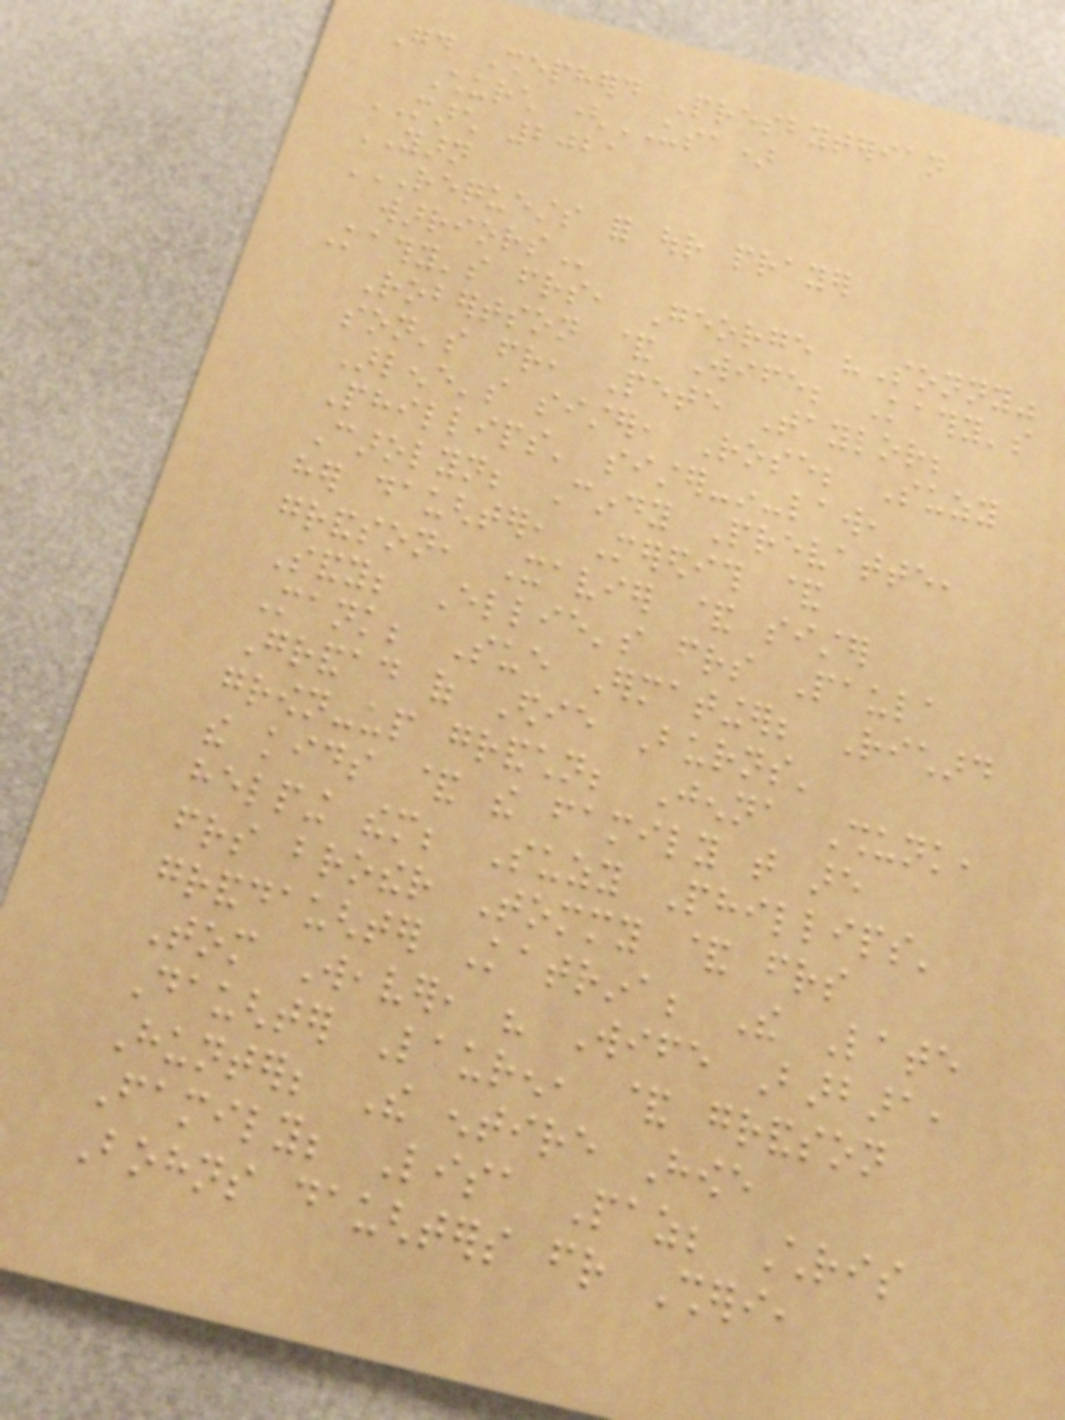Good Shepherd Presbyterian
Church (USA)
MARCH 2021
YARN
REQUESTS FOR OUR PRAYER
WARRIORS
Kathy's friends, George "Sonny"
Robertson & Wife; Kathy's
son's friend, Pete Taylor;
Arlene's sister, Rose; Suzy
Phillips' sister-in-law,
Carolyn; Cindy Prevatte,
her daughter, Meredith &
grandson, Xavier & sister
Sandy; Ellie's friends Paula
Mank; Sue Ermatinger; Richard
Grandad of Edie Burns'
grown-up grandchildren; Jenna Shunk,
the kids & the family that are
helping them; Suzy Phillips'
friends brother Tommy & friends
granddaughter Katrina; The Late
Tom Weaver, his Wife Barbara,
Daughter Lauren, & grandson
Hunter; The entire Howe
Family; Lisa Paz; Chris
Bohns daughters friend Sheri,
